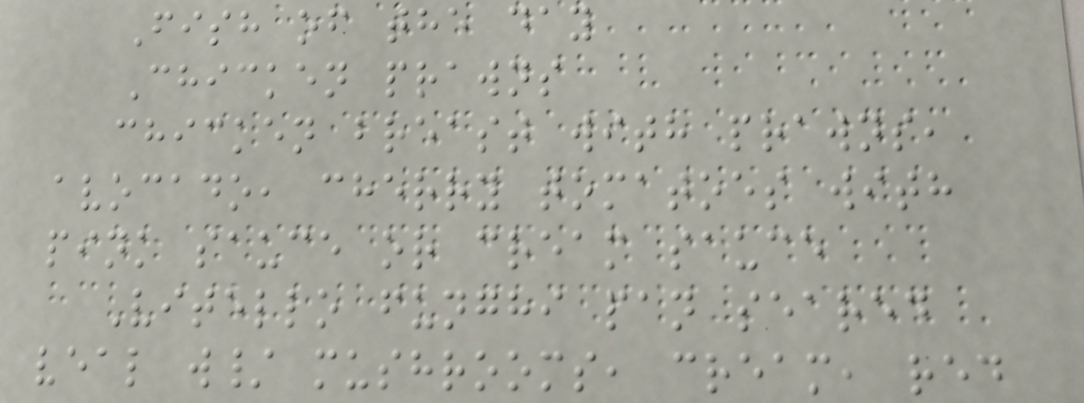Fish of the day
Chicken prawns
chicken breast with prawns,
avocado, cherry tomatoes with
pink sauce or cream sauce
Vitello funghi pan seared
veal w/ mushrooms, cream, red
